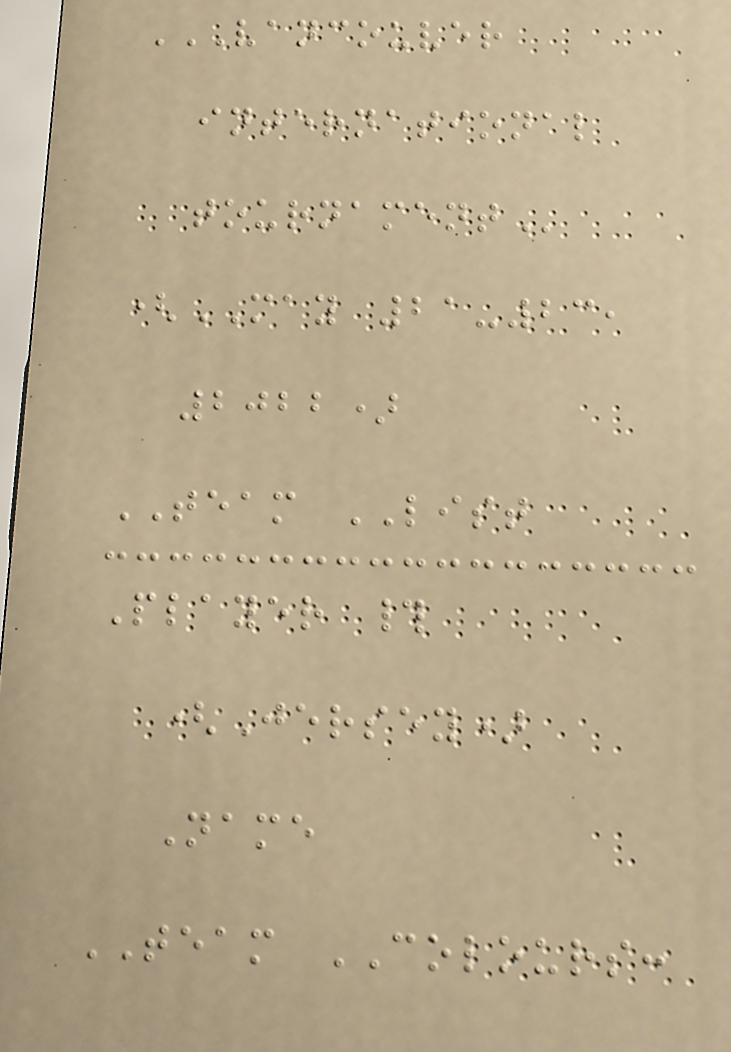VANCOUVER
INTERNATIONAL
TOURNAMENT
(MAY 21-23,
2022)
TEAM LIST
Player #
(Jersey)
Name
TEAM COLOURS:
